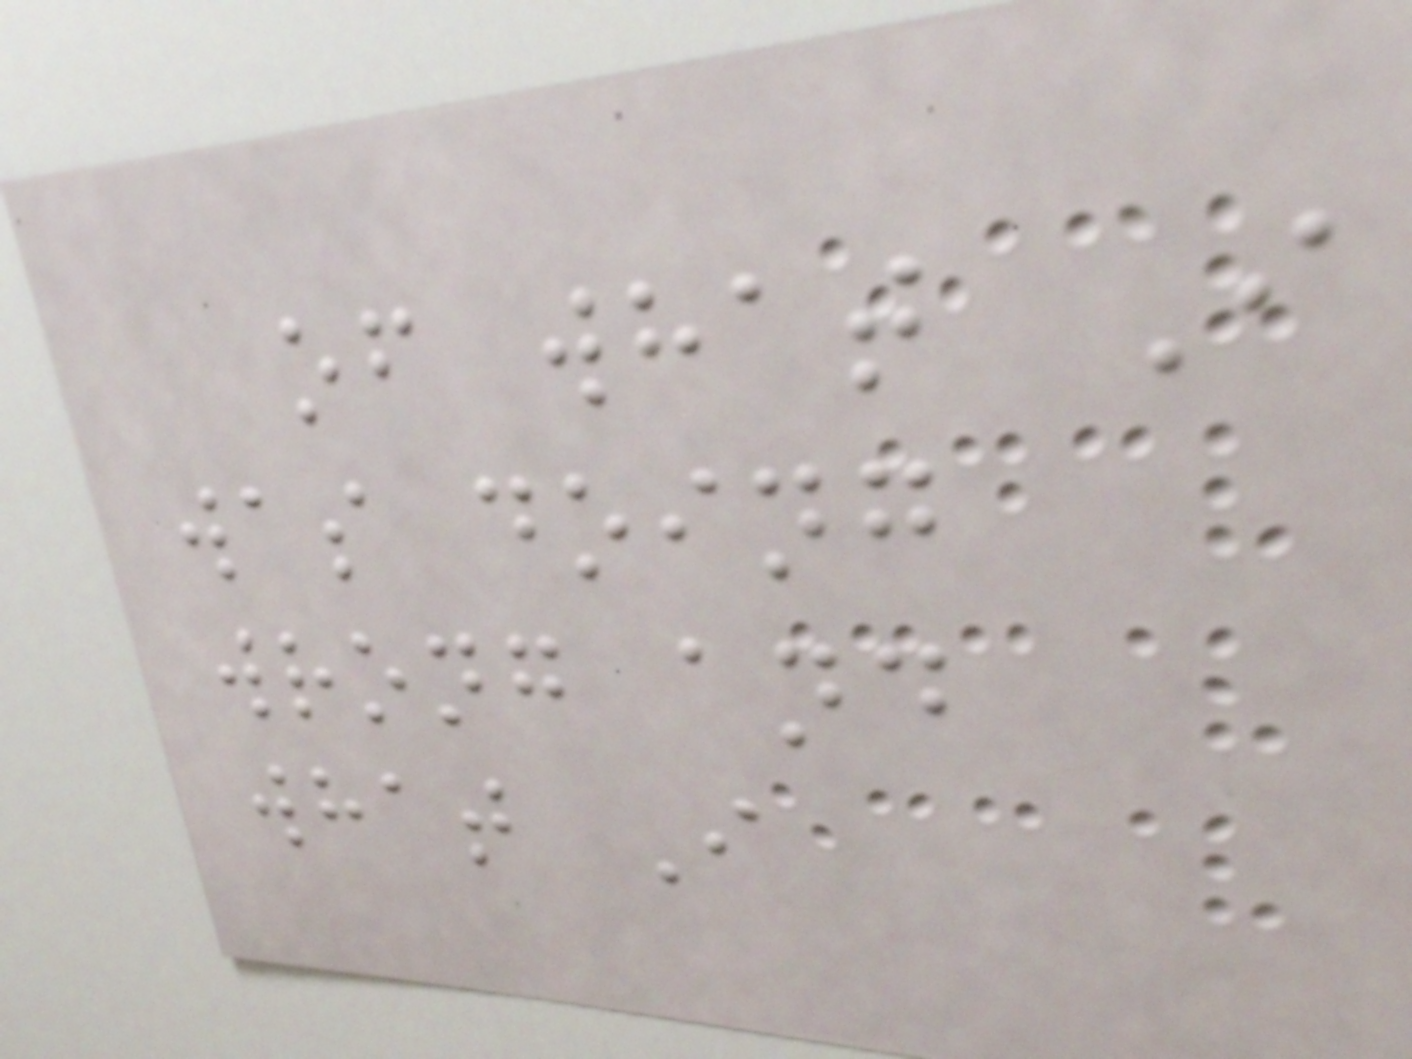of what I
was doing
wrong and
what I
